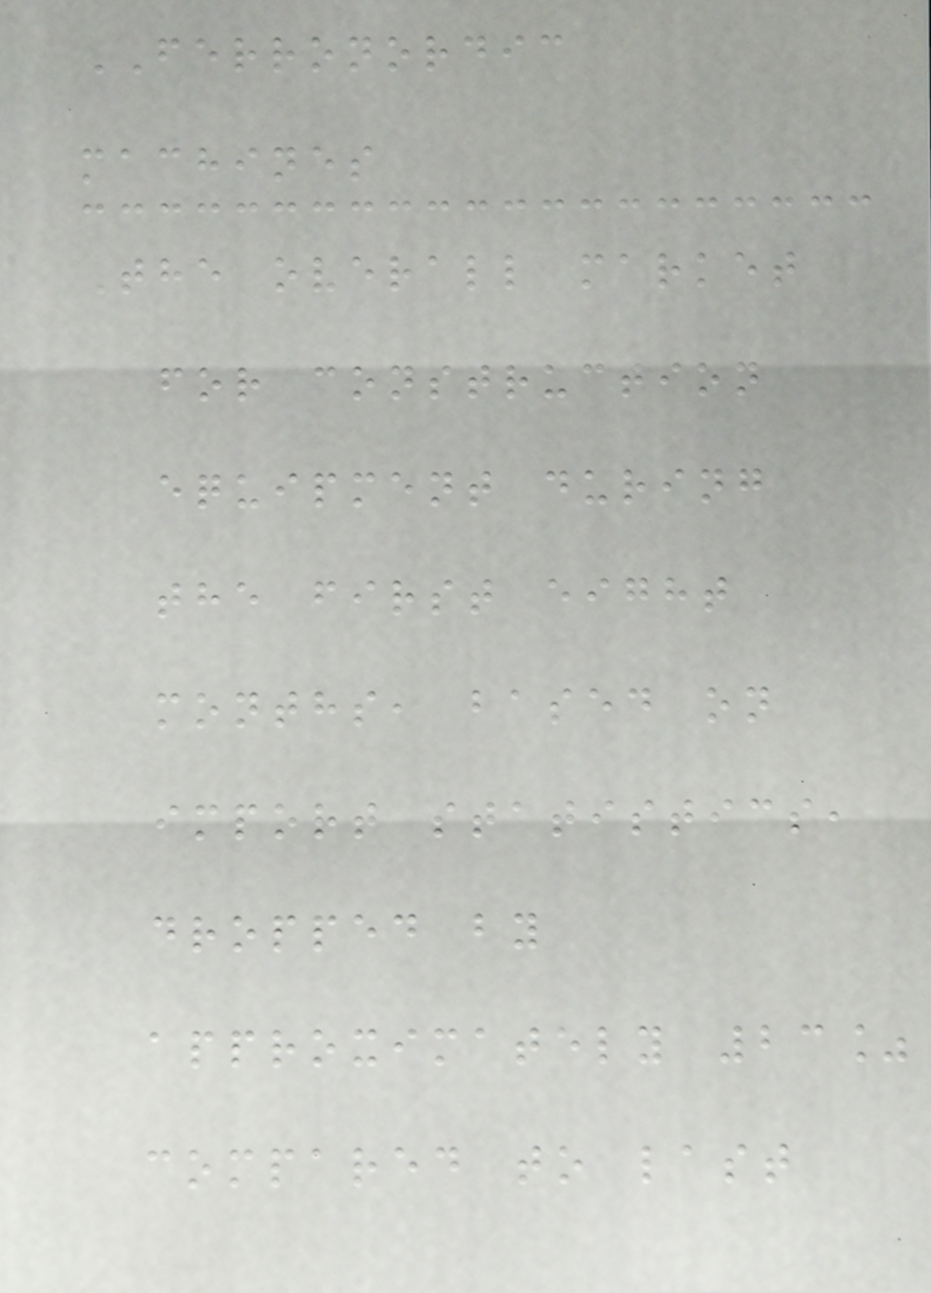FERRONORDIC
machines
The overall market
for construction
equipment during
the first eight
months, based on
import statistics,
dropped by
approximately 23%
compared to last
